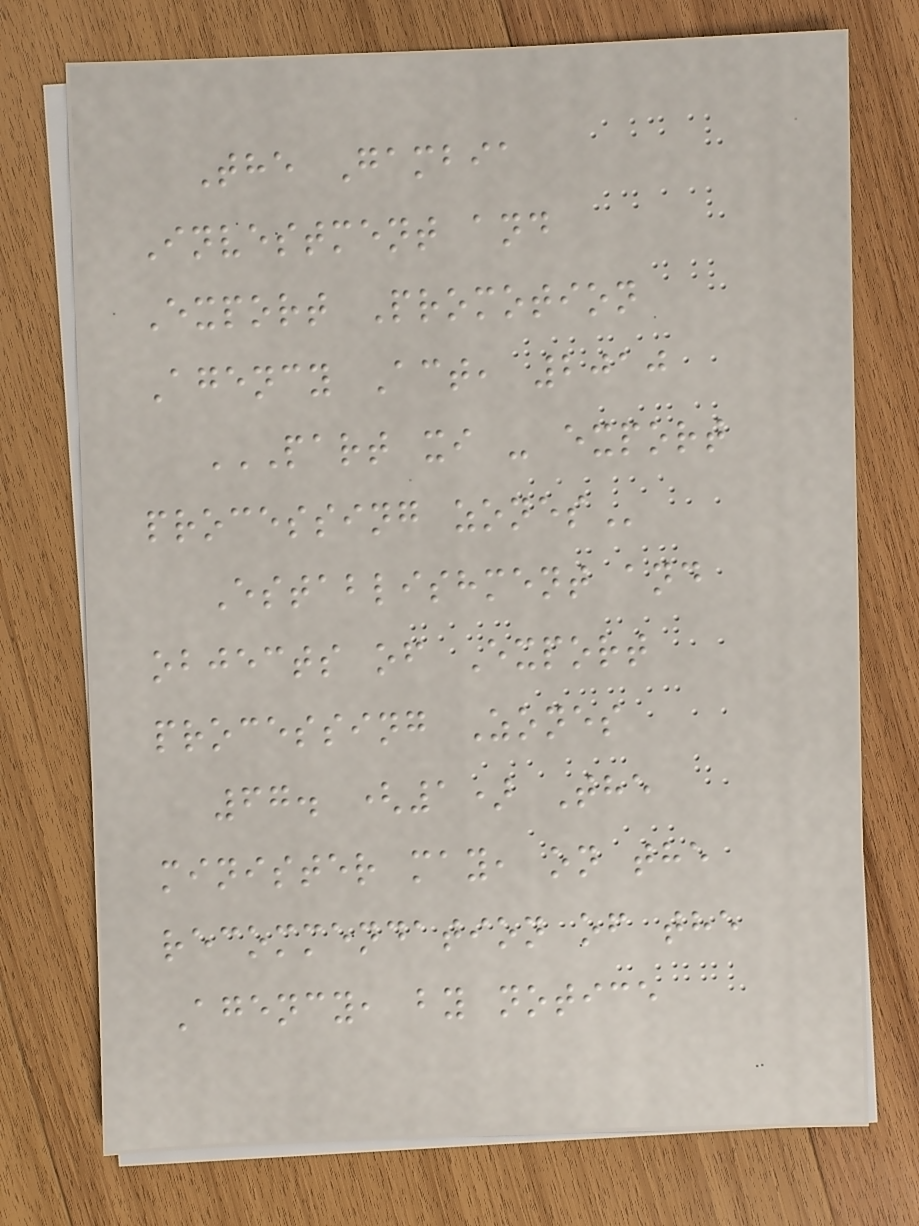The Gambia
Investment and
Export Promotion
Agency Act, 2010
PART XI - EXPORT
PROCESSING ZONES
Establishment and
objects of Export
processing Zones
67. (1) The
minister may, on the
recommendation of the
Agency, by notice
